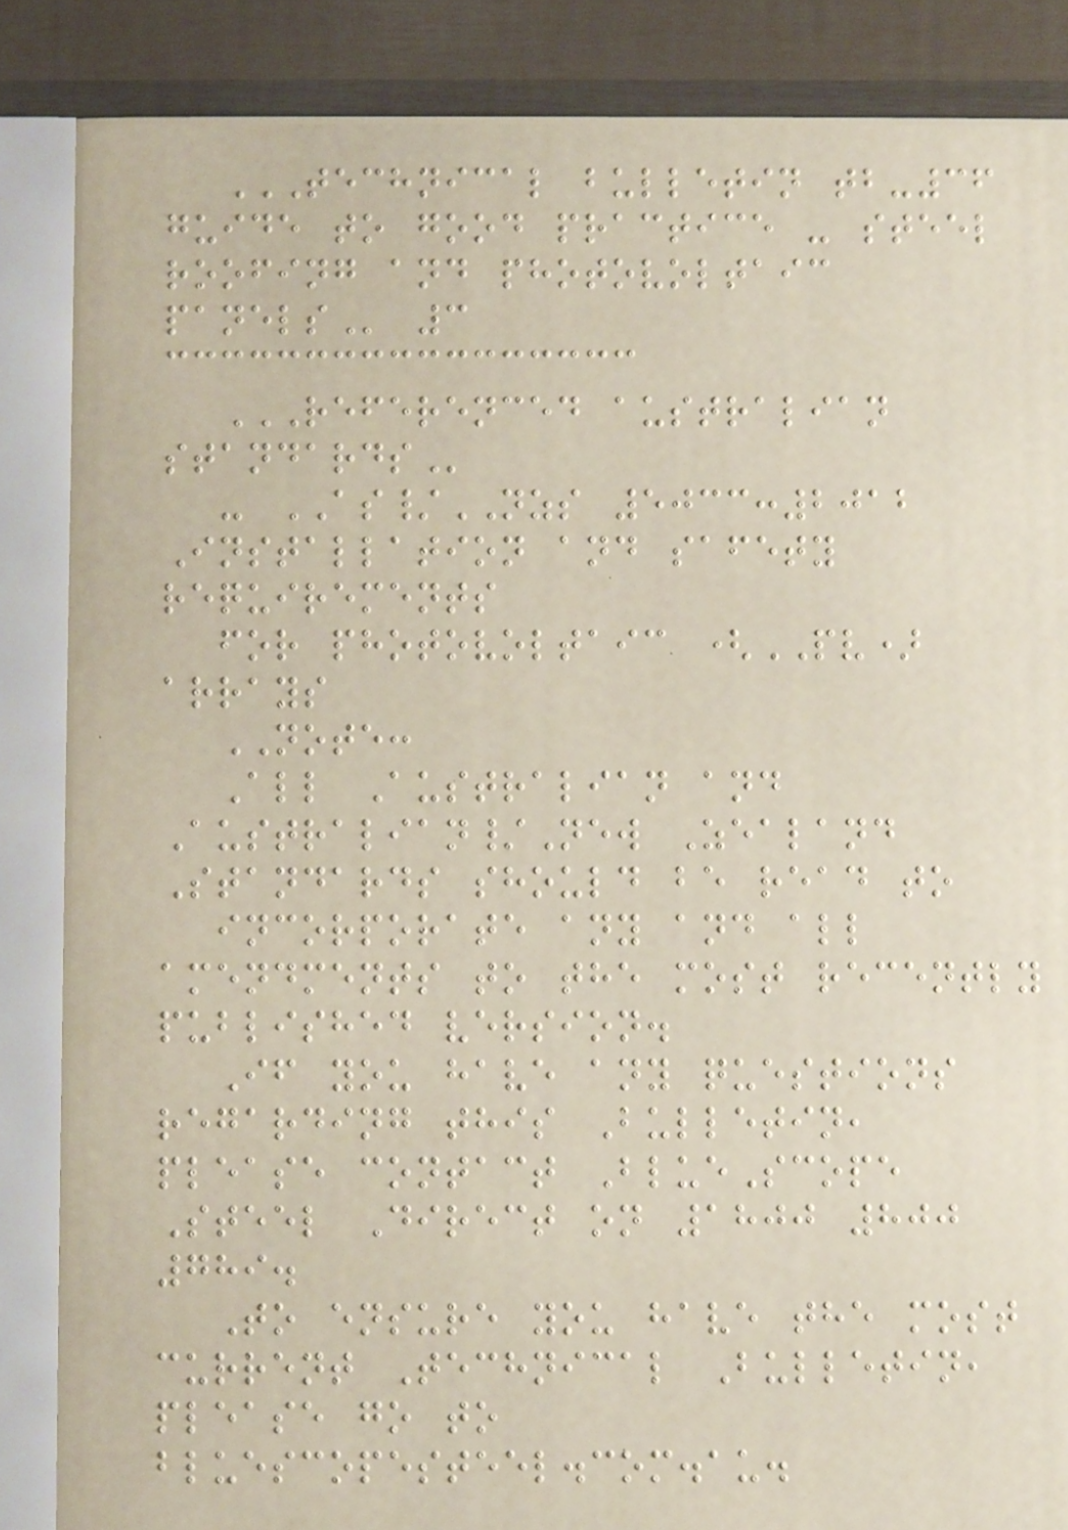TECHNICAL BULLETIN TB-36
GUIDE TO GOOD PRACTICE - STEEL
ROOFING AND PHOTOVOLTAIC
PANELS 3
REFERENCED AUSTRALIAN
STANDARDS
- AS/NZS 5033:2012
Installation and safety
requirements
for photovoltaic (PV)
arrays
NOTE:
All Australian and
Australian/New Zealand
Standards should be read to
incorporate any and all
amendments to the most recently
published version.
If you have any questions
regarding this Bulletin,
please contact BlueScope
Steel Direct on 1800 800
789.
To ensure you have the most
current Technical Bulletin,
please go to
bluescopesteel.com.au.
